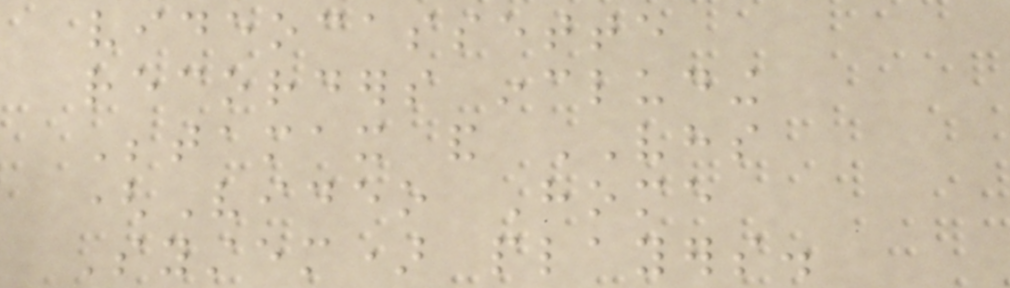videocassette
recorders including
Betamax and VHS
(Video Home
System) players.
